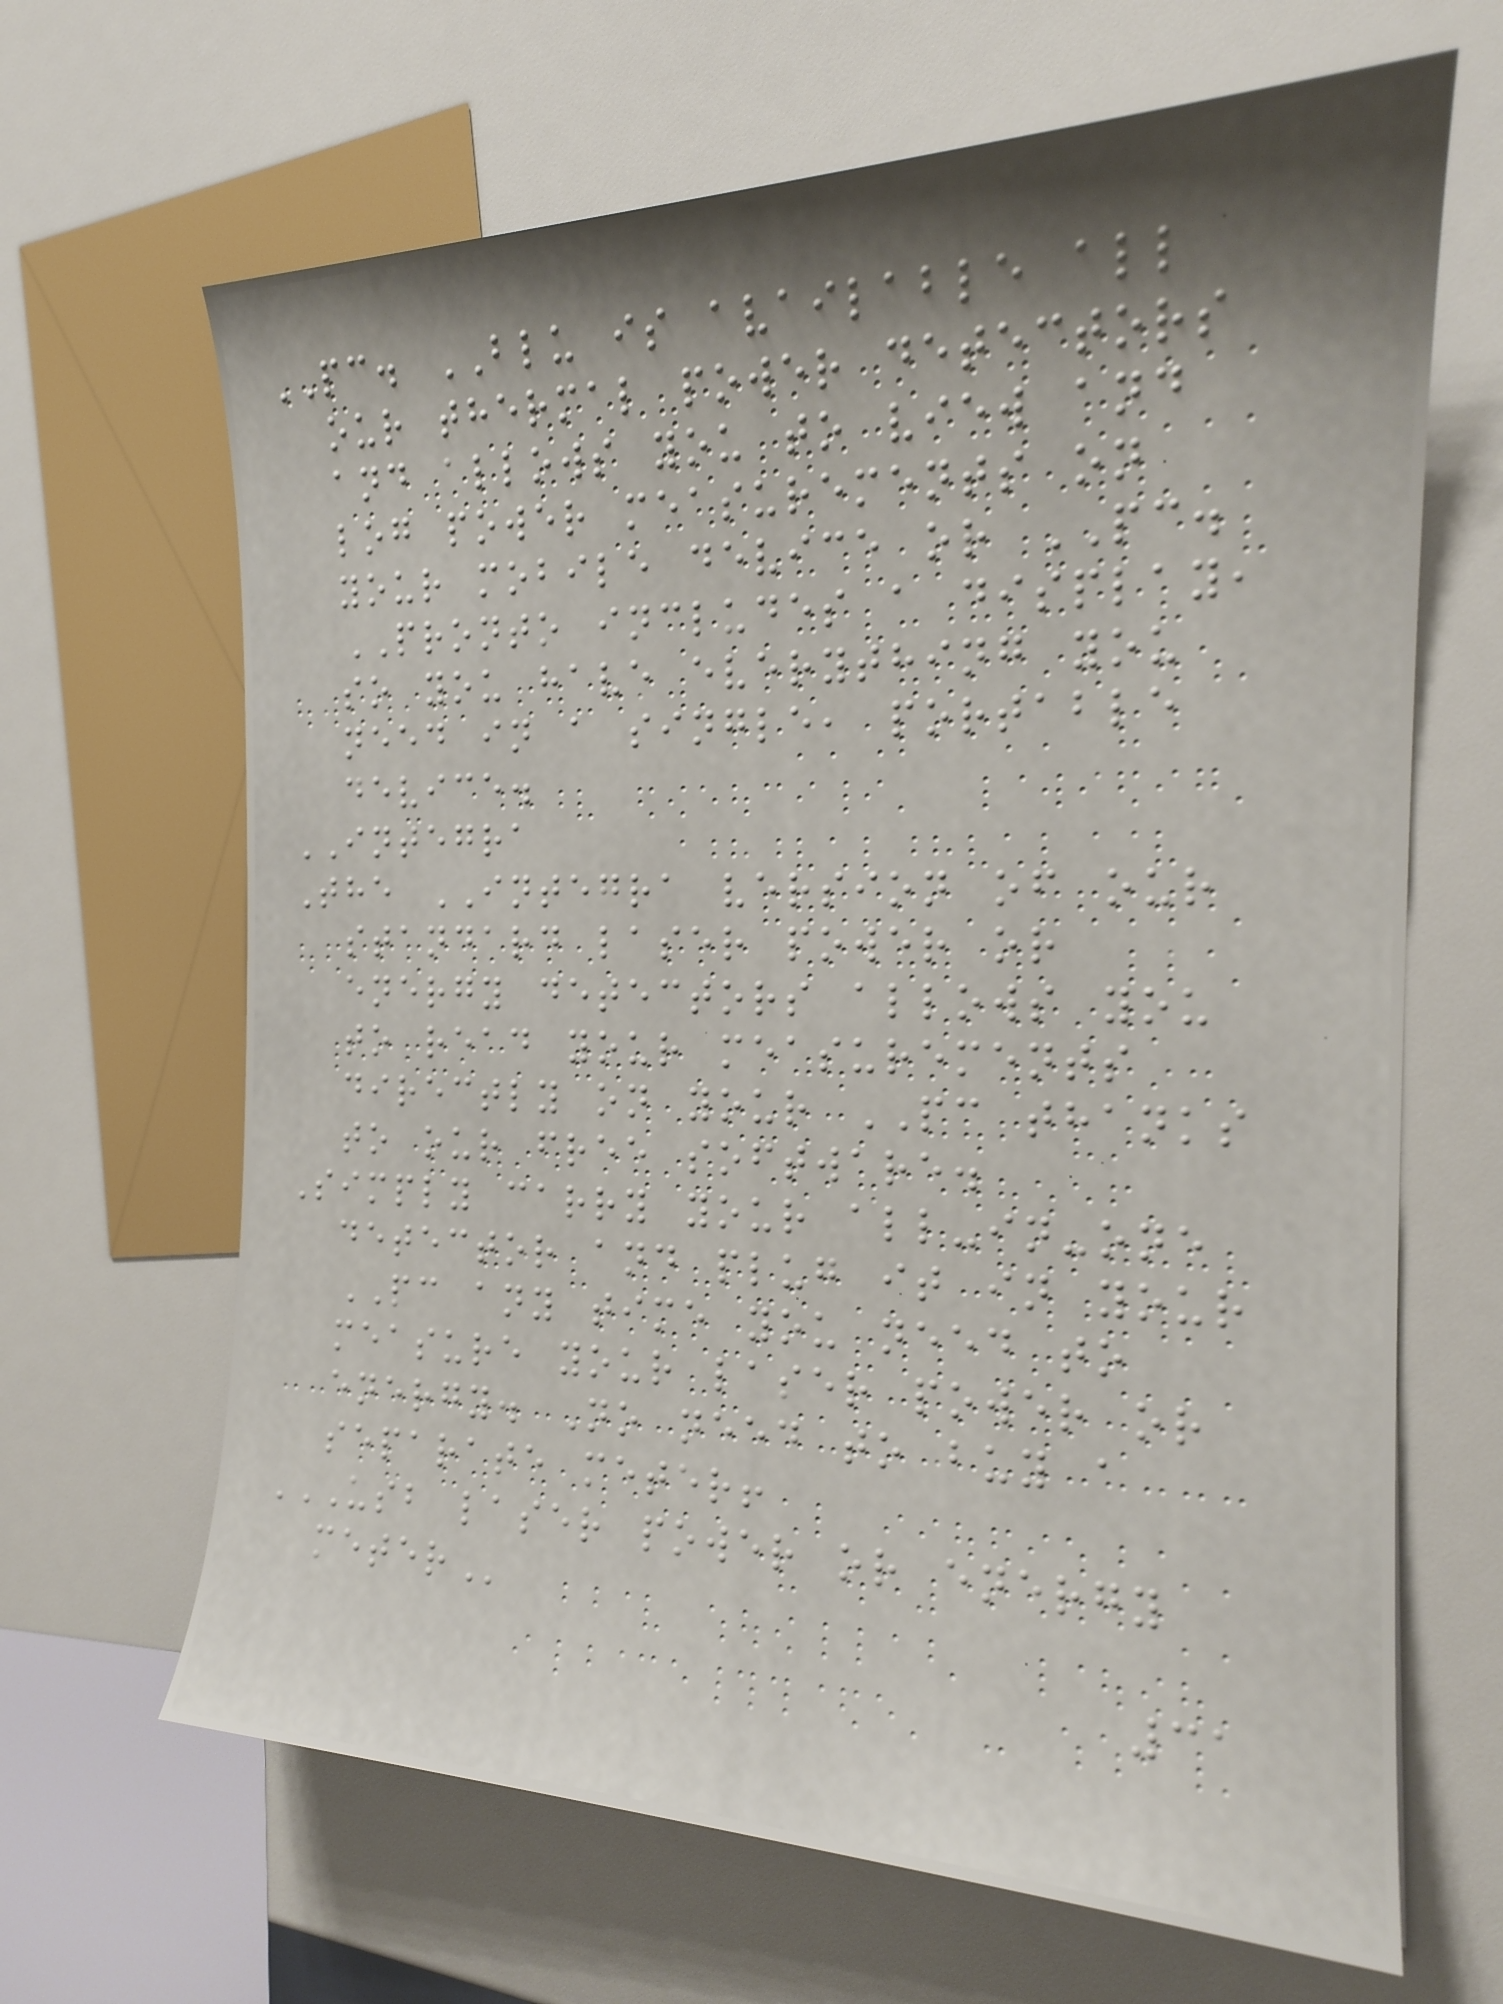PC. BLU is available all
our thermal power detectors
and allows you to view and
log power measurements on
your mobile device or PC.
PRONTO includes a display,
so you have everything you
need in a single, portable
device.
INTEGRA
The INTEGRA version of our
standard laser power or
energy detectors allows you
to read your measurements
directly on your PC thanks
to our free software.
Simply carry your all-in-one
detector and plug it in your
PC any time you need to
measure your laser power or
energy. No need to buy a
separate meter!
USB LASER POWER OR ENERGY
METER
31
